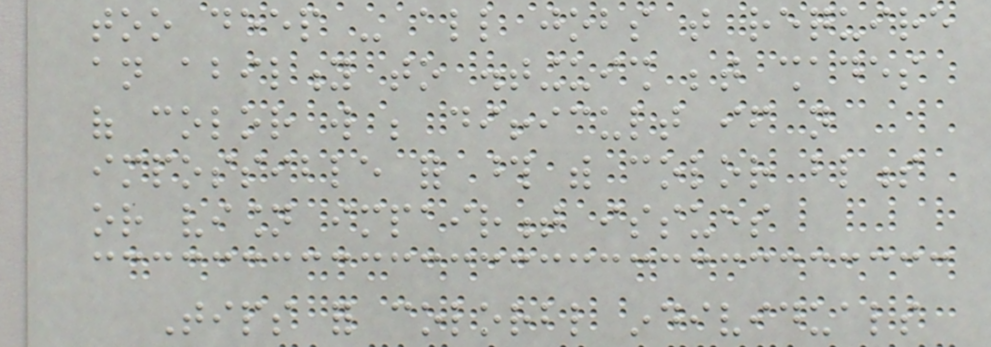too deep - all jobs that require
an ability to distinguish between shades
of color will be difficult if not
impossible for those with color blindness
or vision impairment issues
Tips for colorblind individuals
